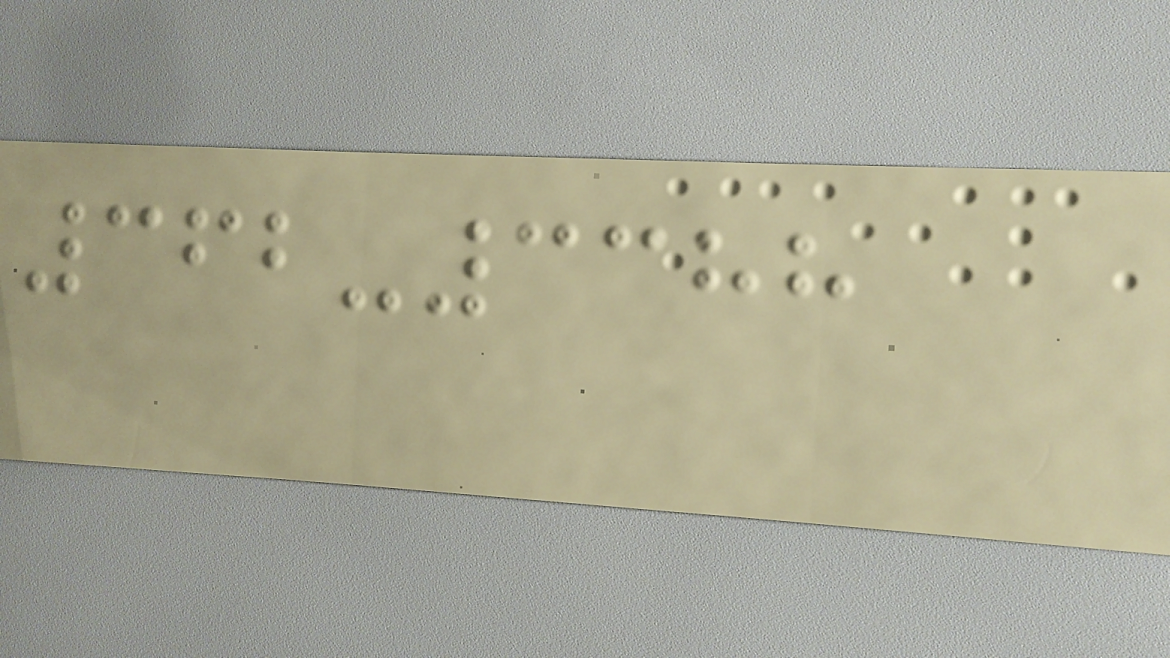362-3388
